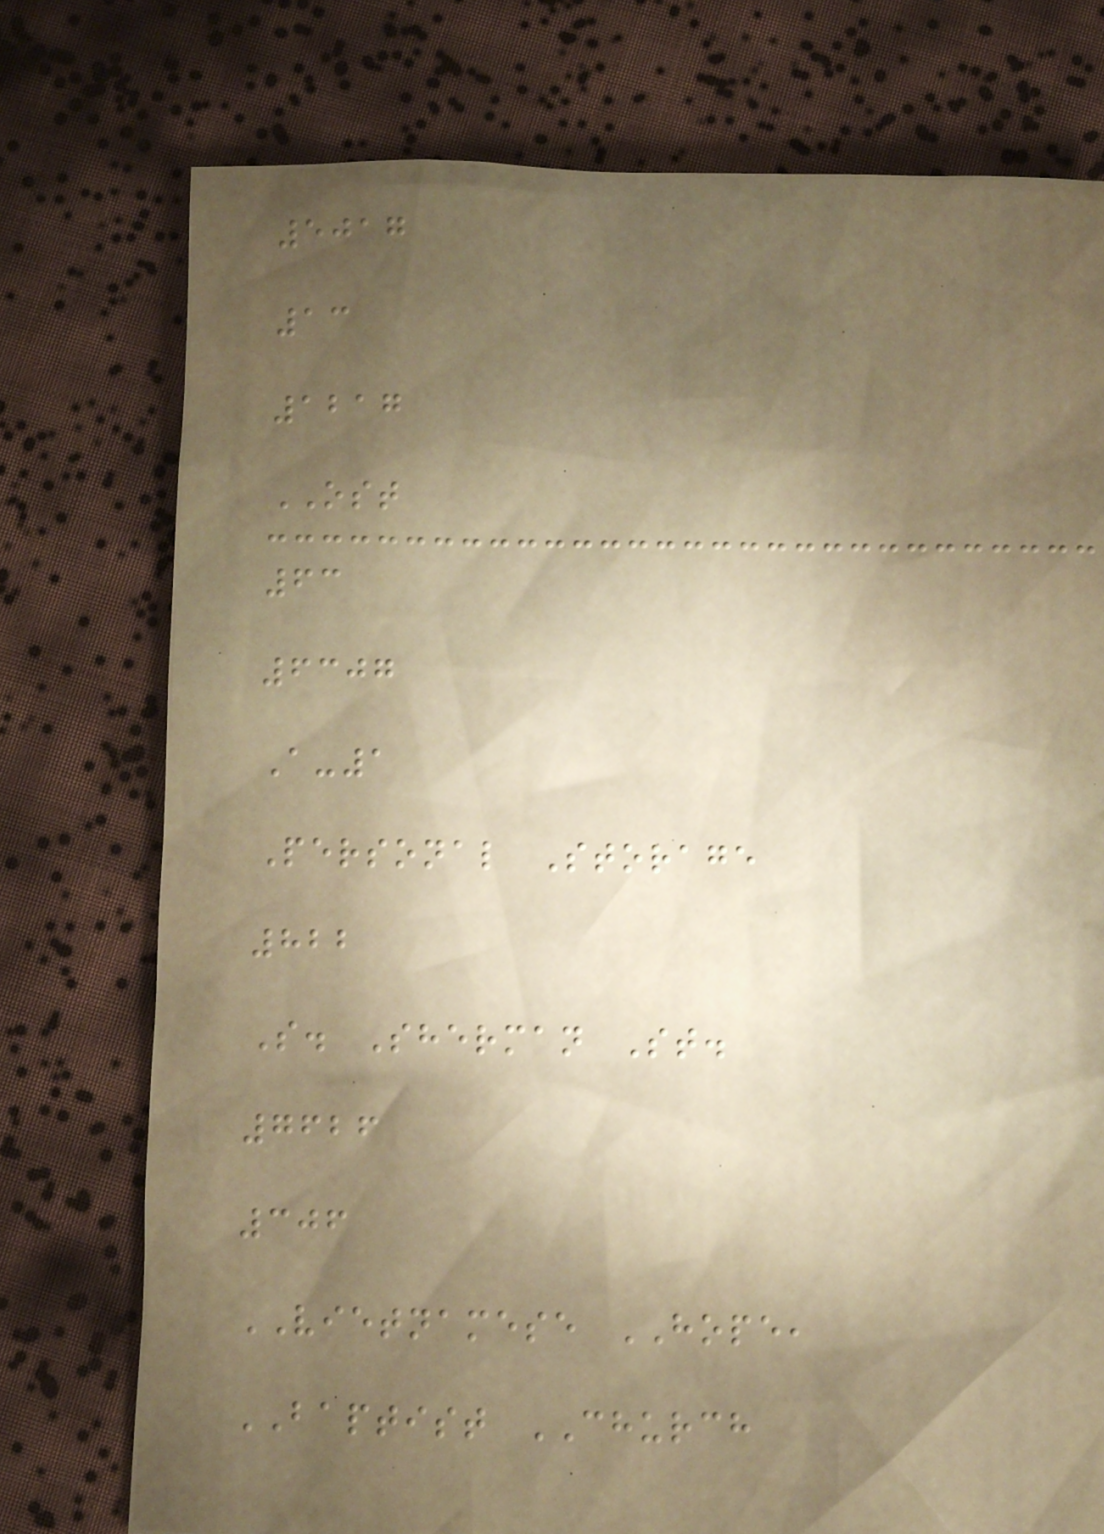5017
13
1217
OST
63
6307
A-1
Personal Storage
822
S. Sherman St.
7626
306
VIETNAMESE HOPE,
BAPTIST CHURCH
